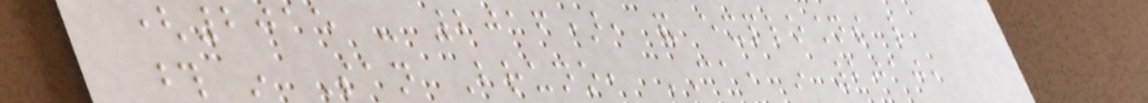(2015 - 2016), and explosions like
those in San Bruno, CA, in 2010,
